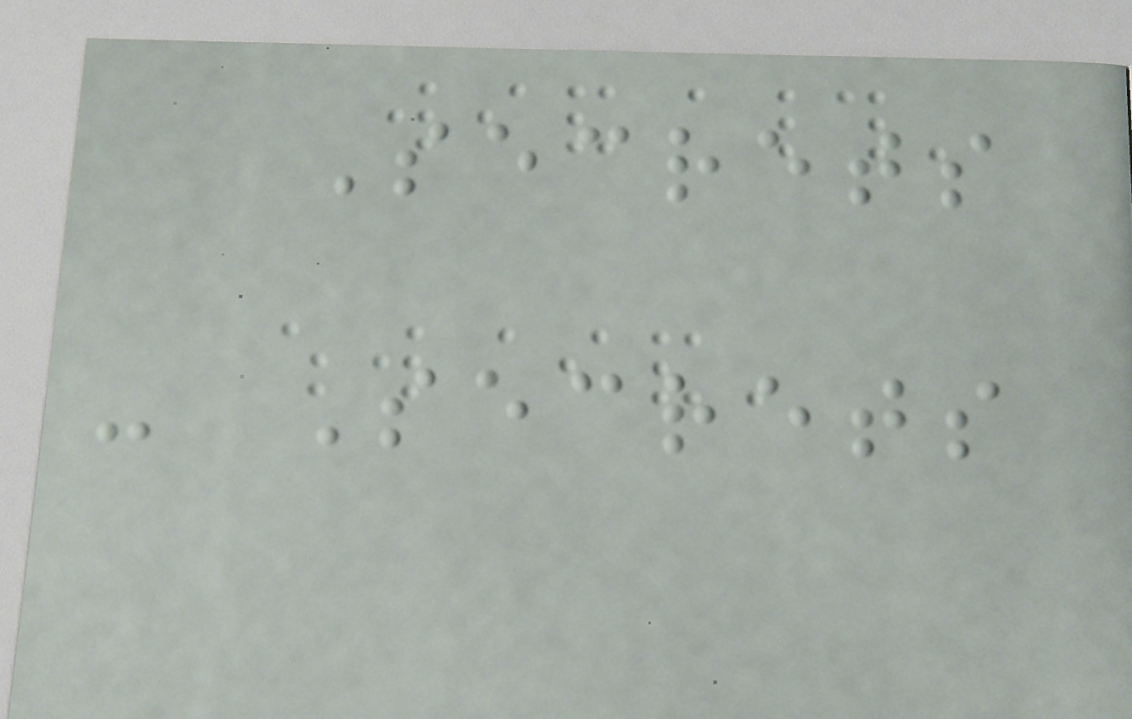Secrets
- Secrets
